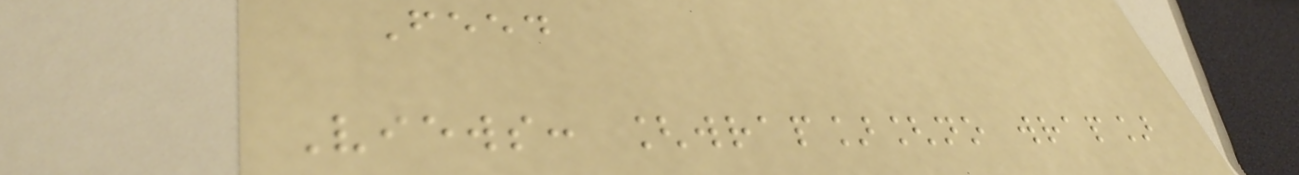Feed
Views: [wrap][no wrap]
